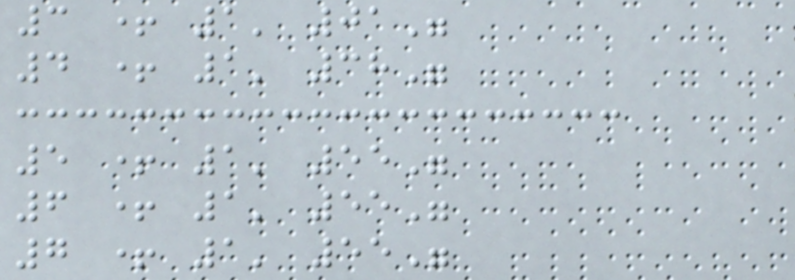3 + 1' 01"
4 + 1' 38"
5 + 1' 55"
6 + 1' 55"
7 + 1' 55"
